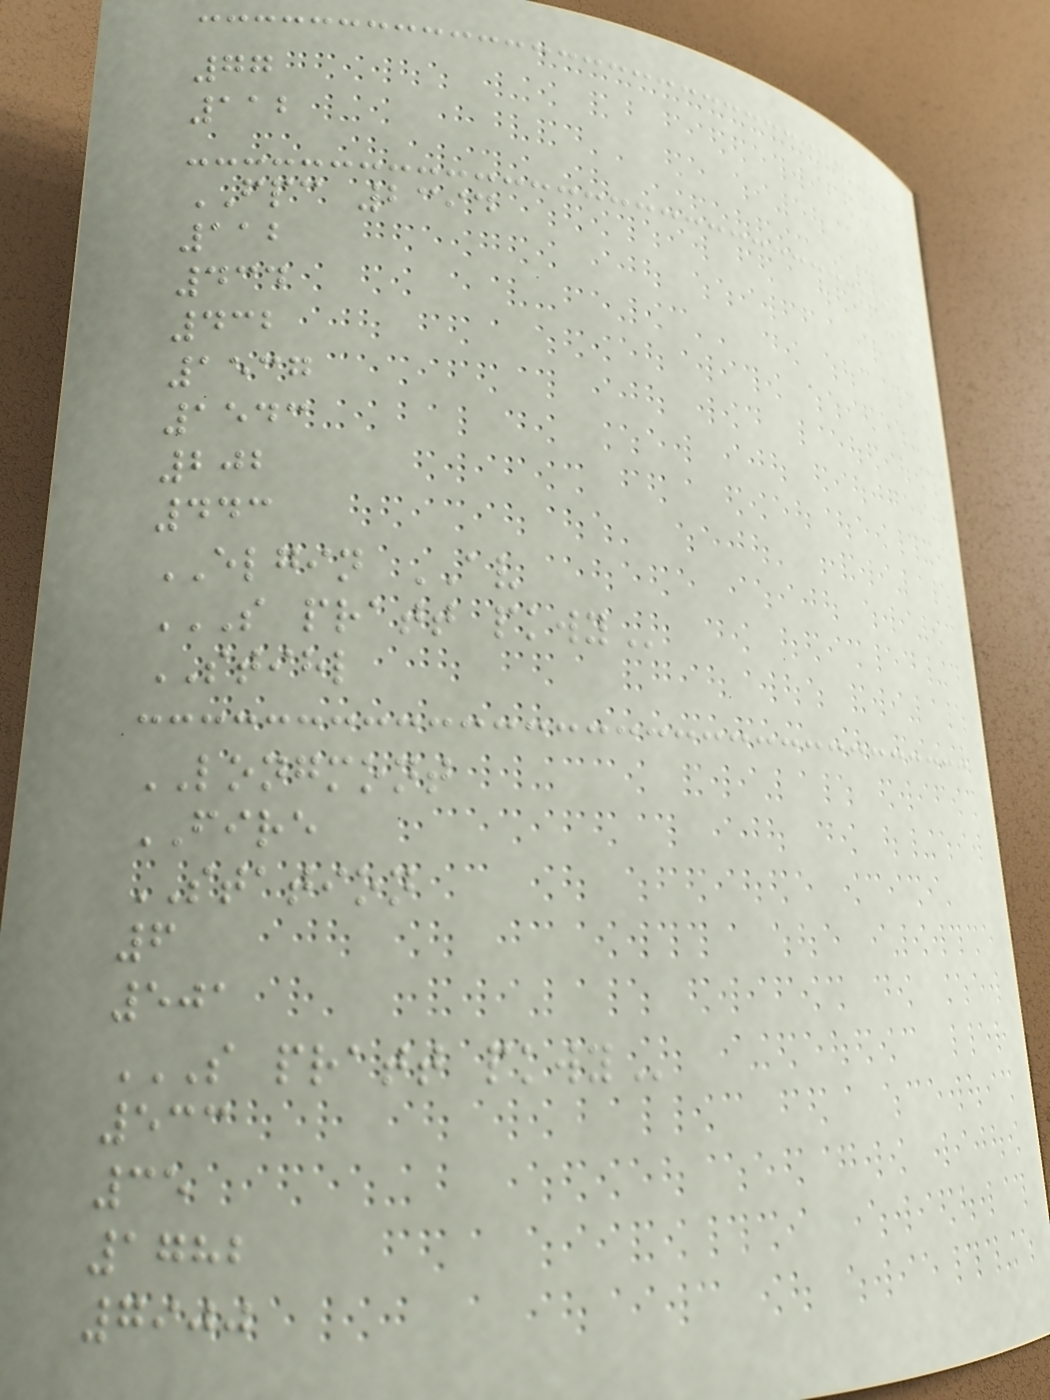77
112
FPC 2394
112
434
432
1537
1543
202
443
ELGIN AV
S PRATT PKWY
STIHL
LONGMONT
FIRE
STATION
6
501
S PRATT PKWY
533
35
1782
7900
